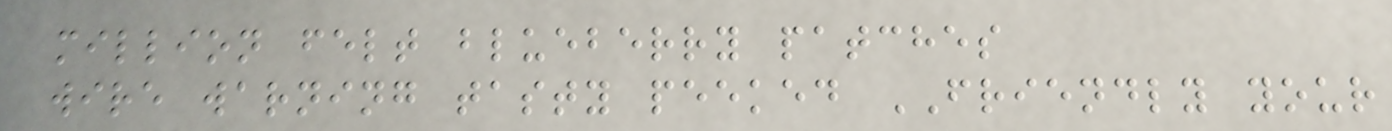million felt blueberry patches
wire warning tasty peeked FRIENDLY your
